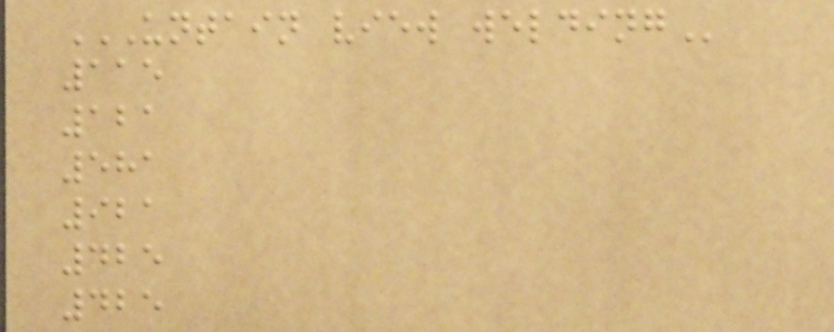UNTAIN VIEW WELDING
115
121
581
921
425
425
